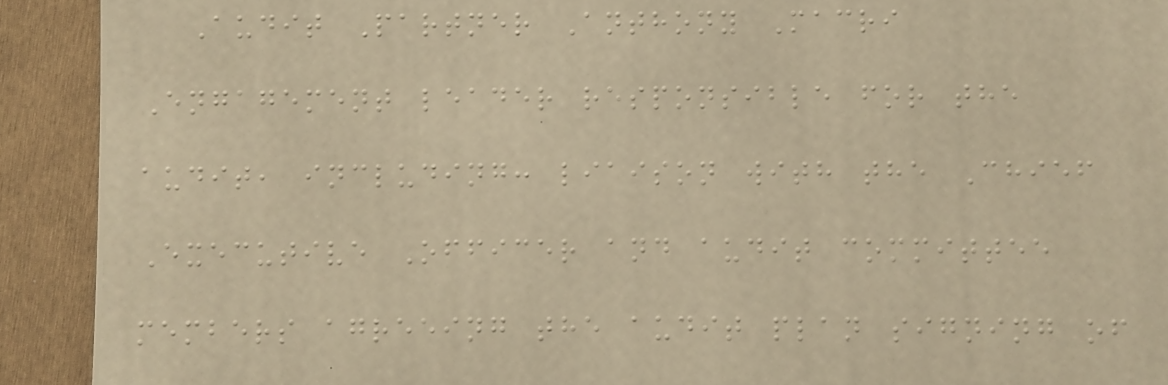Audit Partner Anthony Macri
Engagement leader responsible for the
audit, including: liaison with the Chief
Executive Officer and audit committee
members agreeing the audit plan signing of
